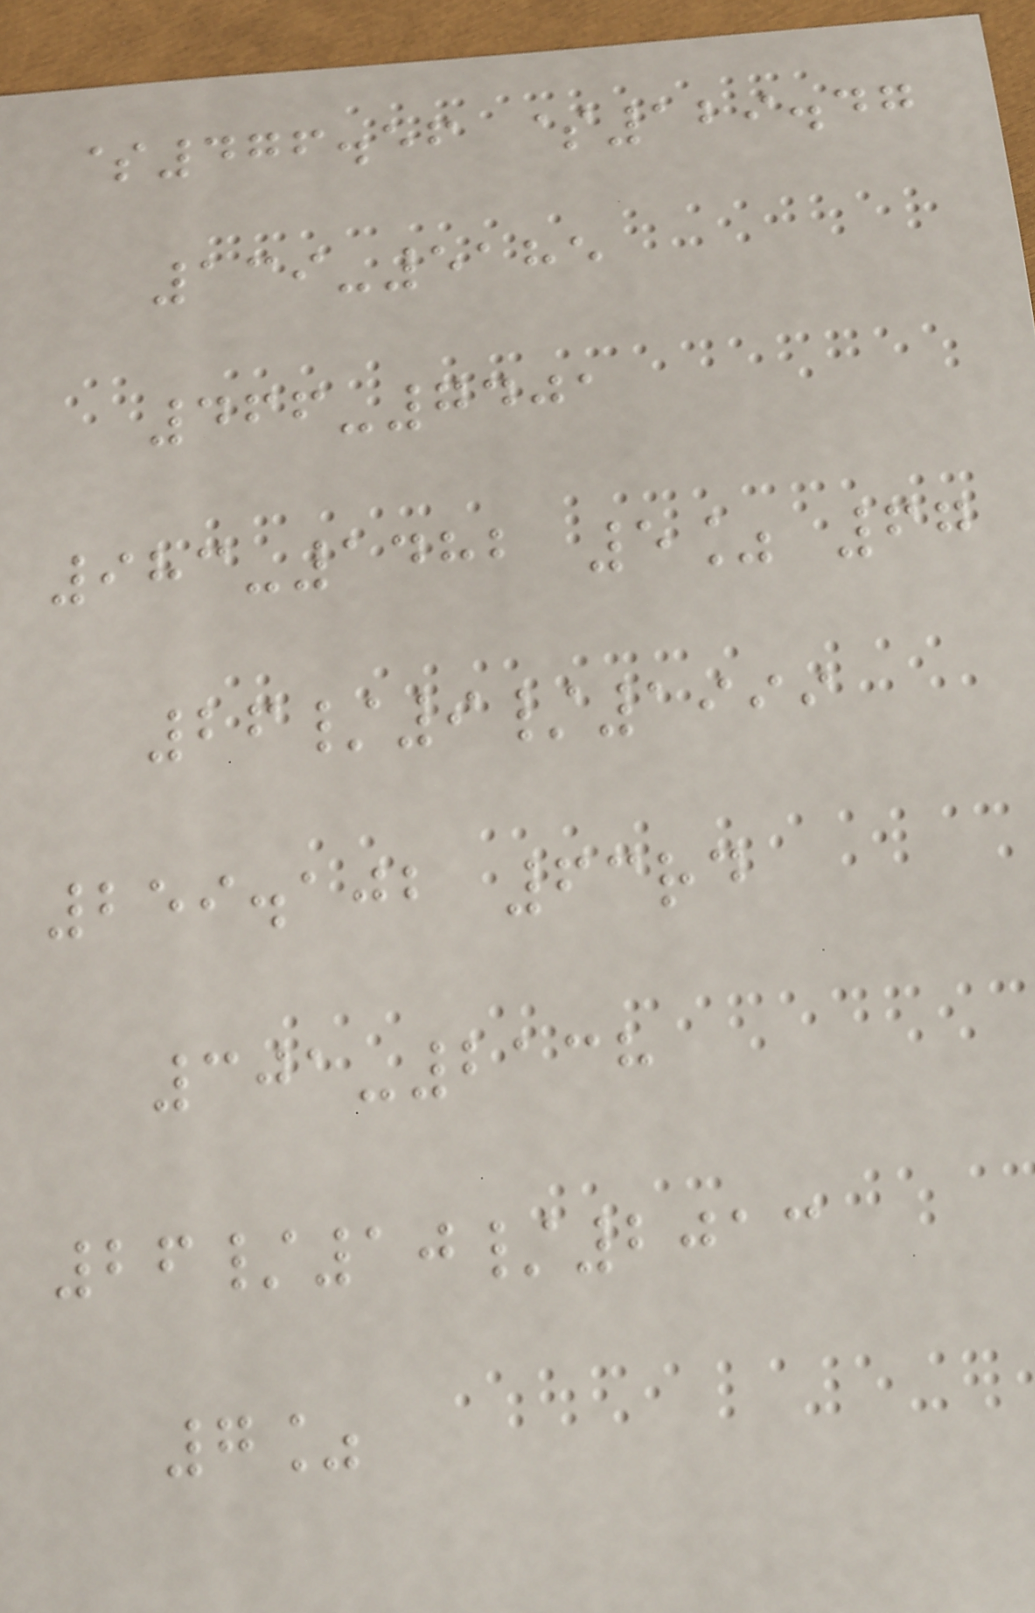$476.56 $129.47
139-5185
466-7401
983-1482 5% 67
26/9/1999
259.102 63rd
301-2138
26/10/2013
7%
